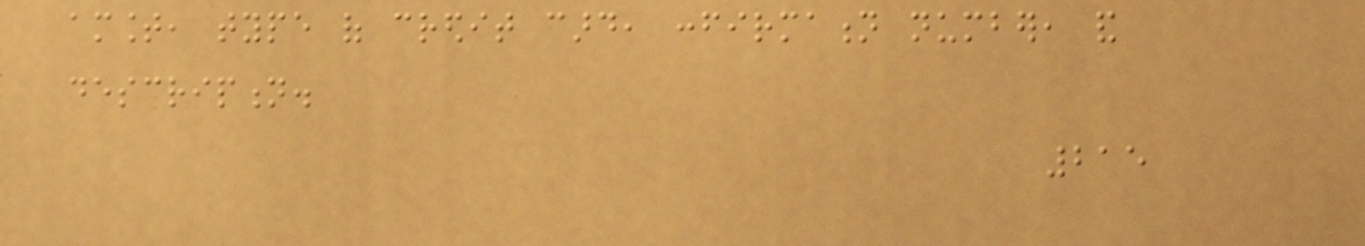amount, type of credit card, confirmation number, and
description.
215
